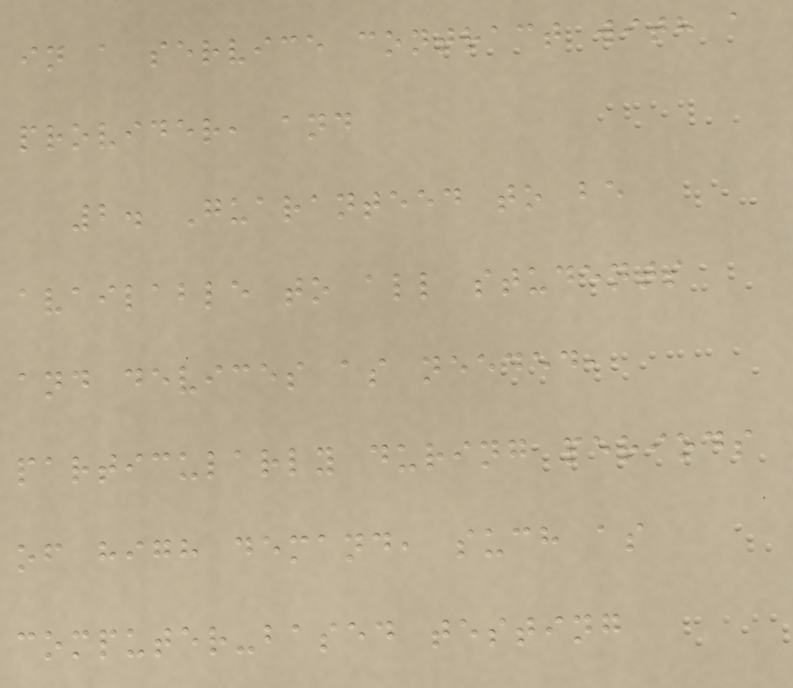in a service contract with a
provider, and
2. Guaranteed to be
available to all students
and devices as needed,
particularly during periods
of high demand, such as
computer-based testing
